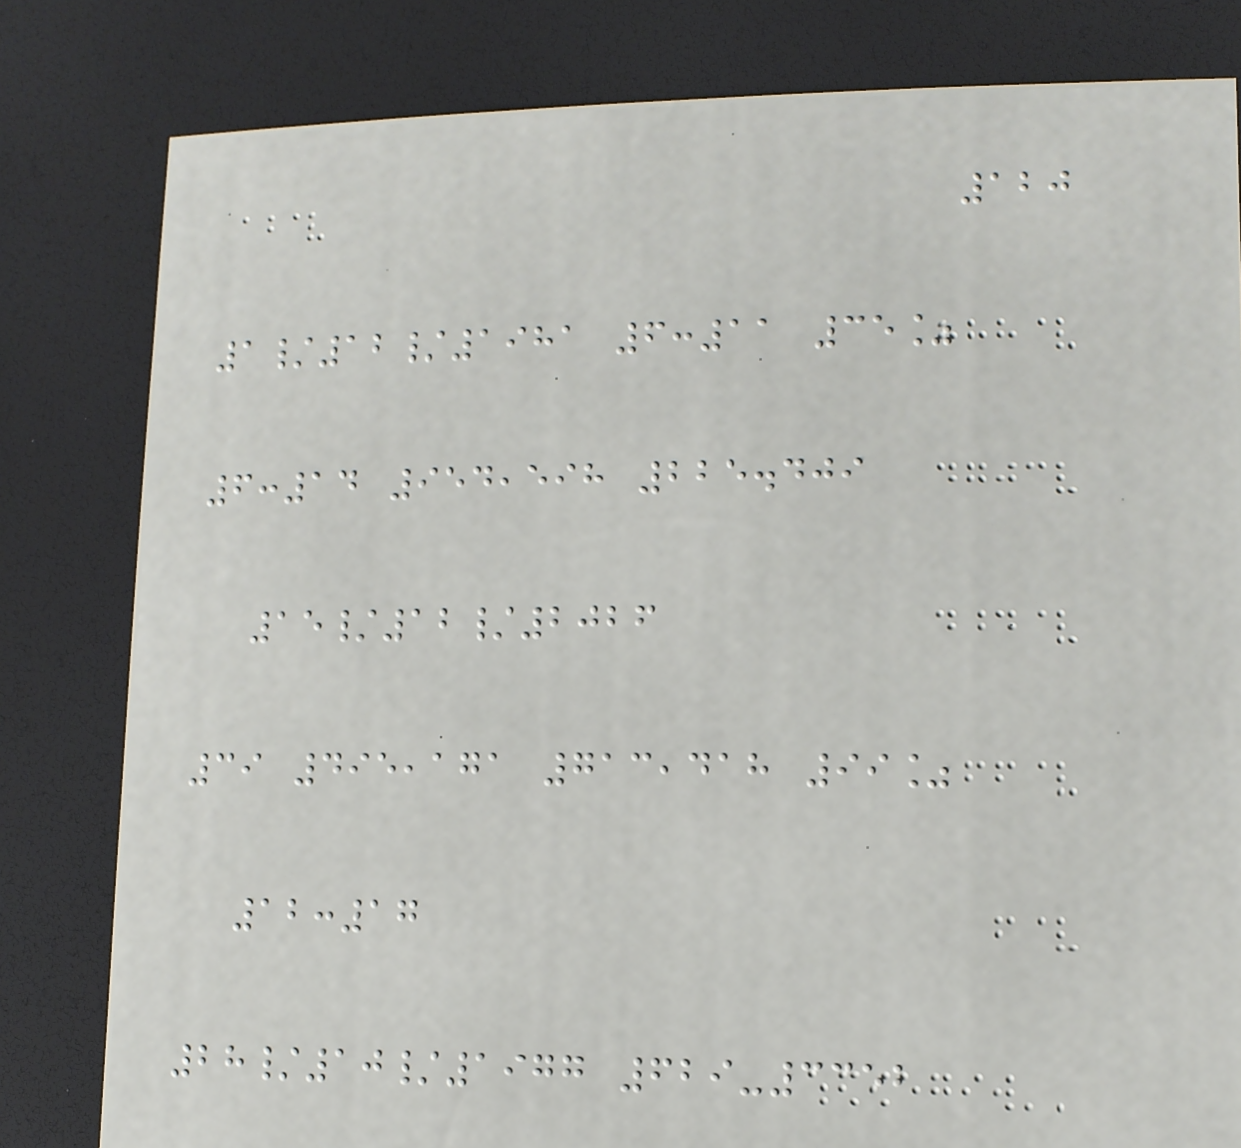120
1/12/1981 6:11 35%
6:14 954,598 225.409
15/12/2026
39 495,171 713,418 99%
12:17
28/10/1977 629-3352
